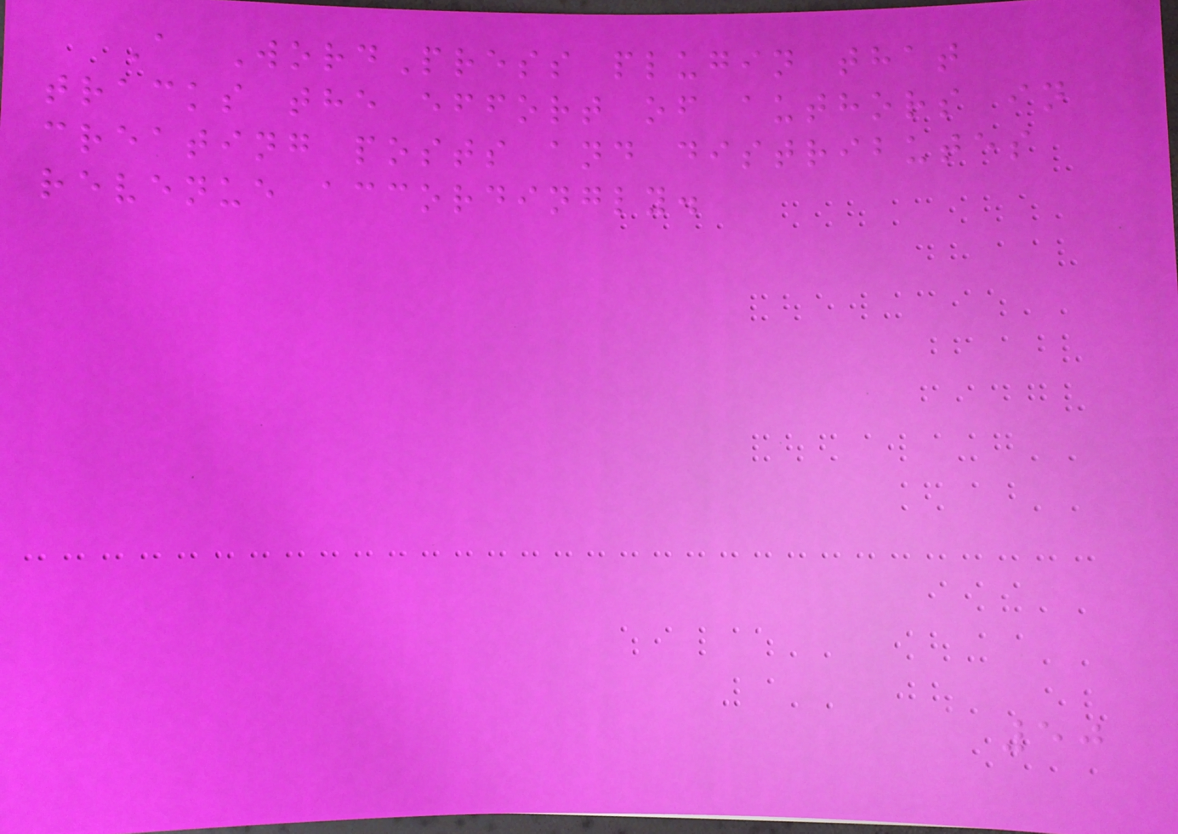A WordPress plugin that
tracks the effort of authors in
creating posts and distributes
revenue accordingly.
50
